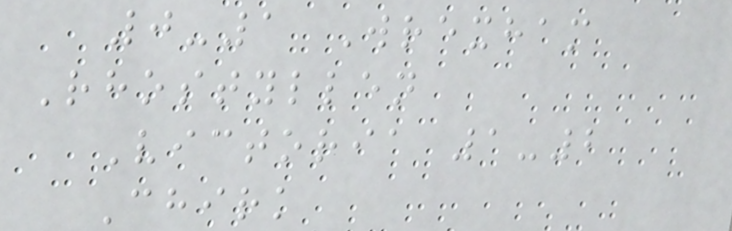0-1 Wrexham
Rhostyllen
Victoria 1-2
Chirk
